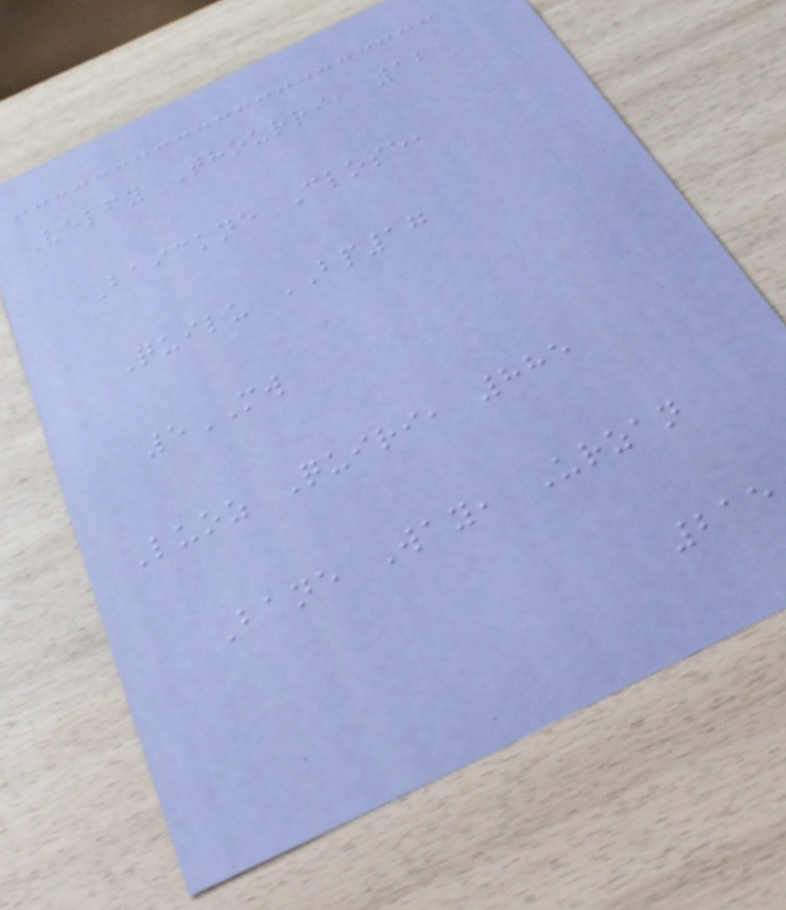Velfy Thourri, 12
Baickne Close,
Quilu BP17
5MW
Luoz Quiri, 885
Bane Way, Urzan
215
